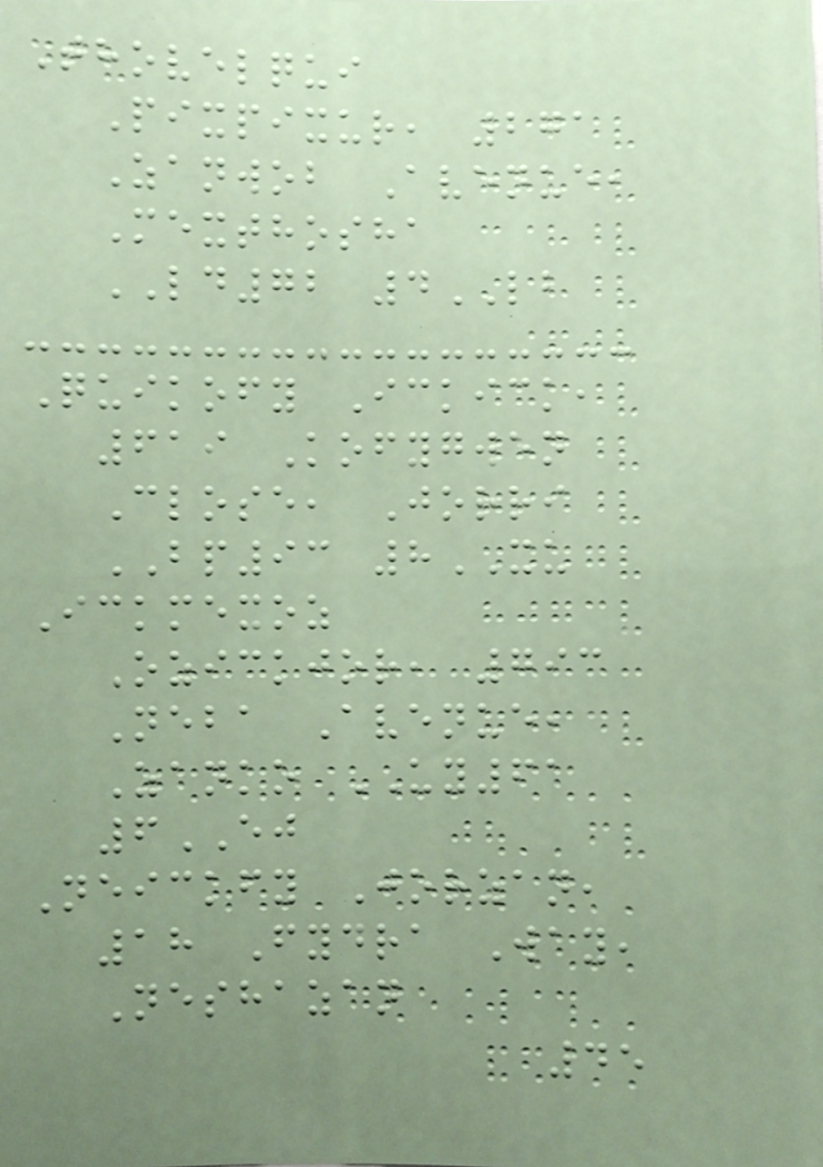Thovelqui
Pixpixur, 271
Zanwob Avenue,
Mexthosha
LD72 4LB
Quikofy Ickick,
619 Kofygwen
Close, Jorri
BP93 8XU
Ickmexoz
Ozickjor, 793
Neba Avenue,
Zanko UY61
6EJ
Neickfy Jorzan,
18 Fydra Way,
Neshazan
45
